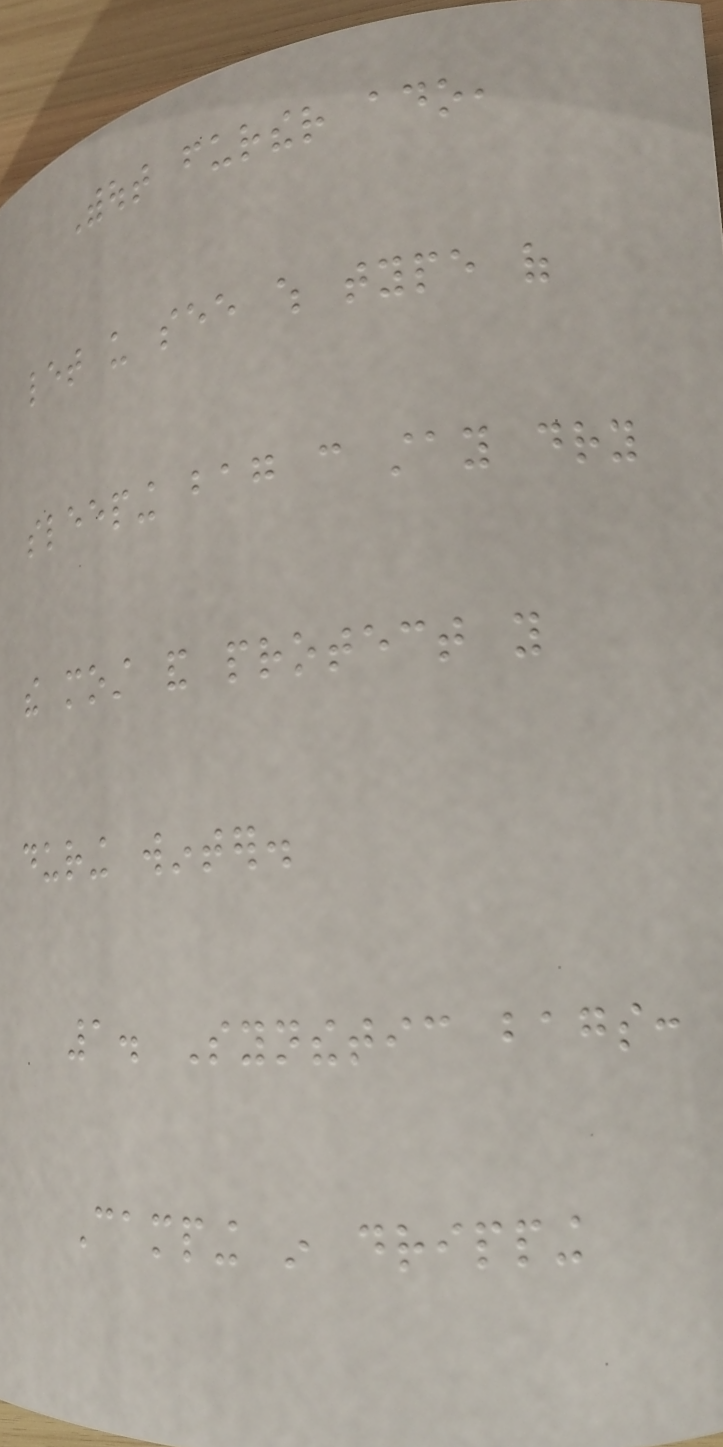Without further ado,
let us see which type of
sleeping bag can stay dry
the most and protect you
during winter.
1. Synthetic bags:
Camping in dripping
